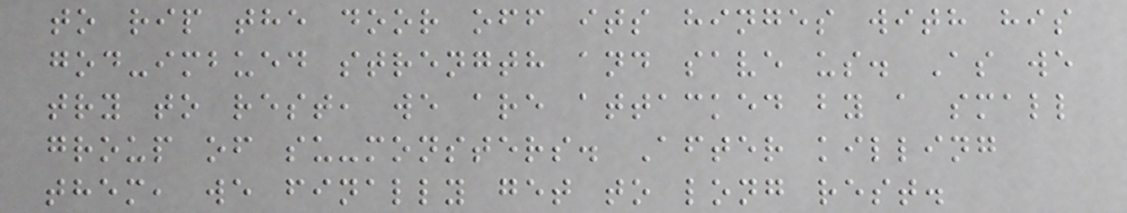to rip the door off its hinges with his
god-imbued strength and save us. As we
try to rest, we are attacked by a small
group of su-monsters. After killing
them, we finally get to long rest.
